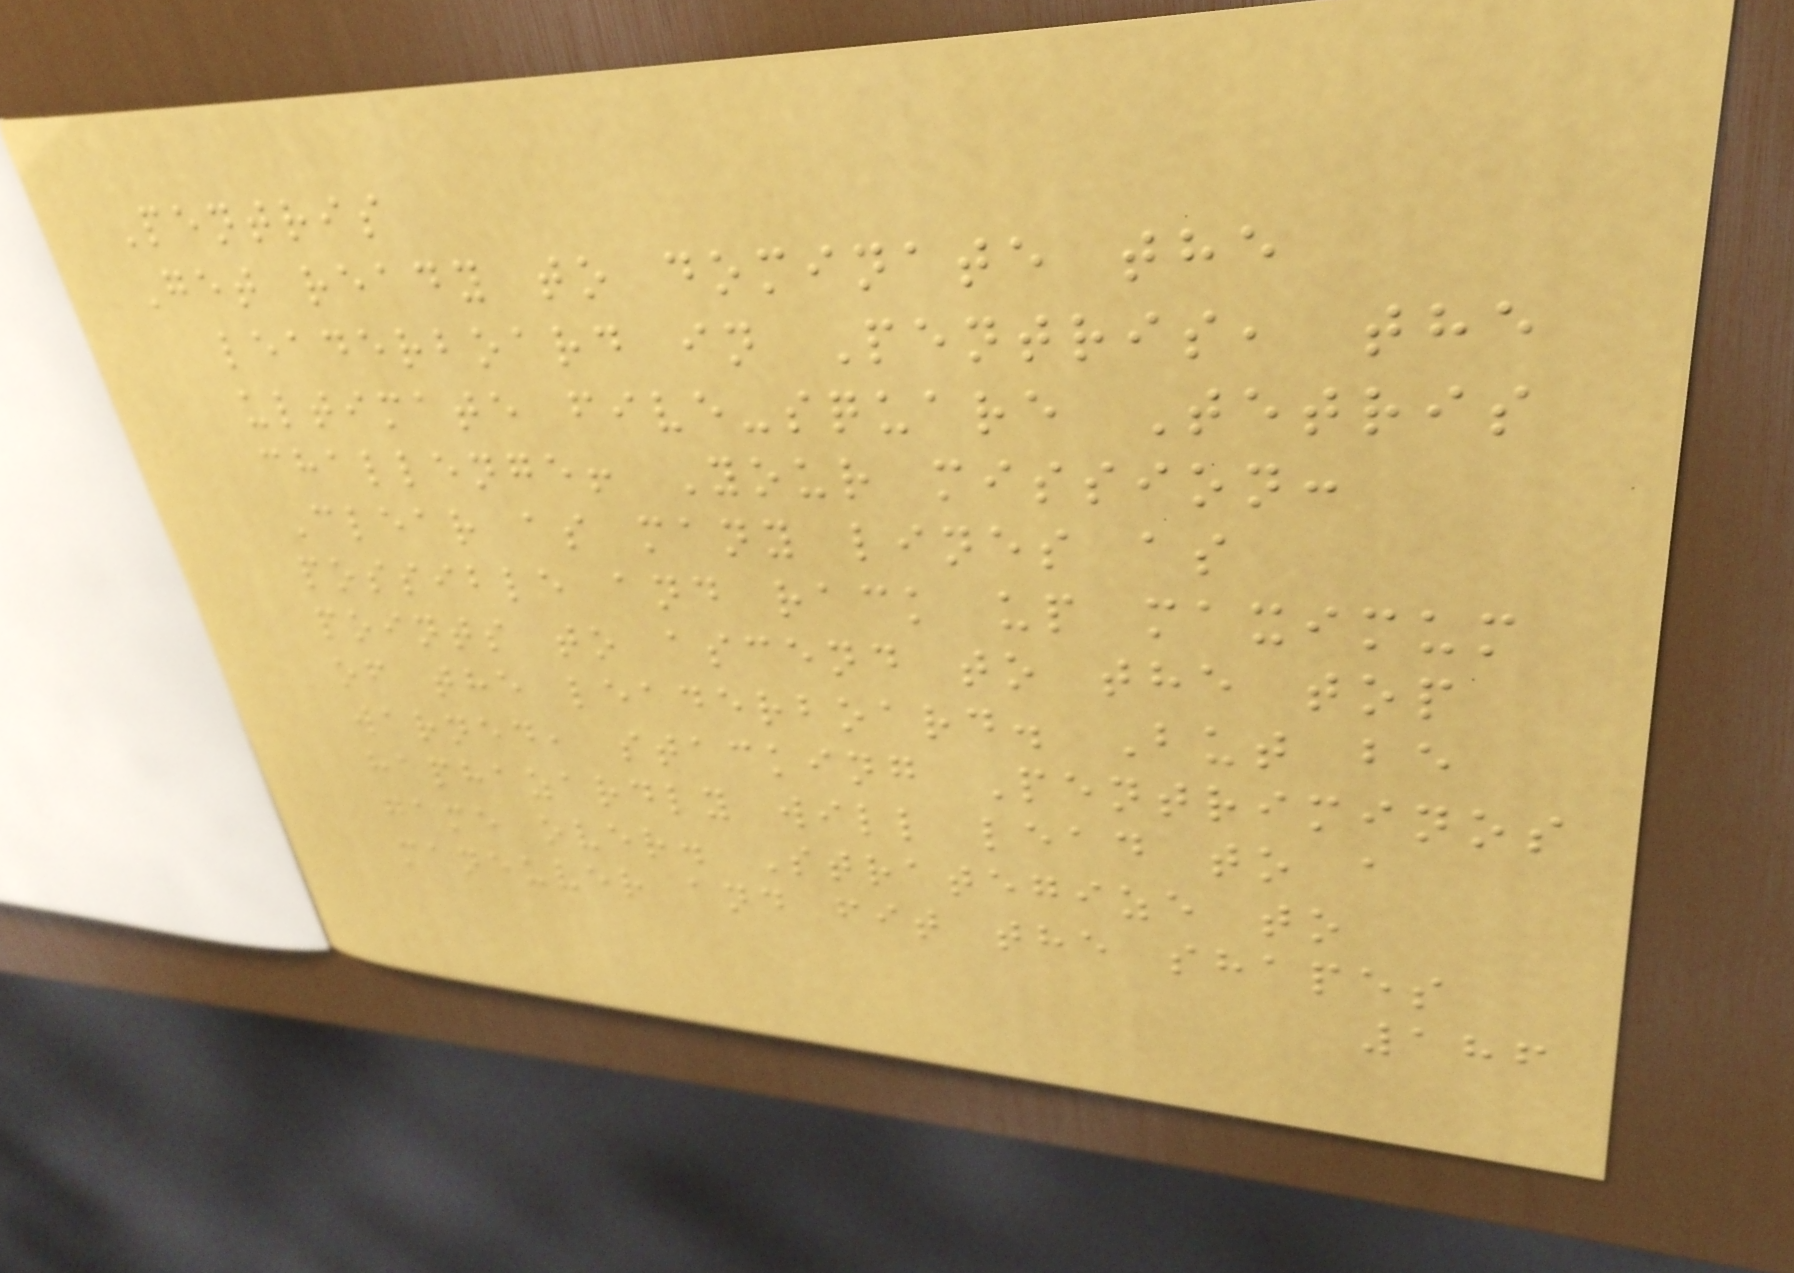Pentris
Get ready to dominate the
leaderboard in Pentris, the
ultimate five-square Tetris
challenge! Your mission:
Clear as many lines as
possible and rack up maximum
points to ascend to the top
of the leaderboard. But be
warned, stacking Pentriminos
haphazardly will lead to a
game over. Strategize to
maneuver and fit the shapes
186
